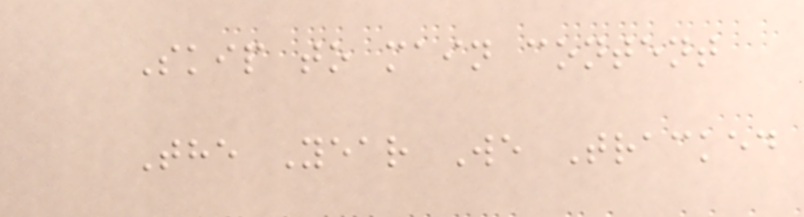Skip to main content
The Year We Tracked
